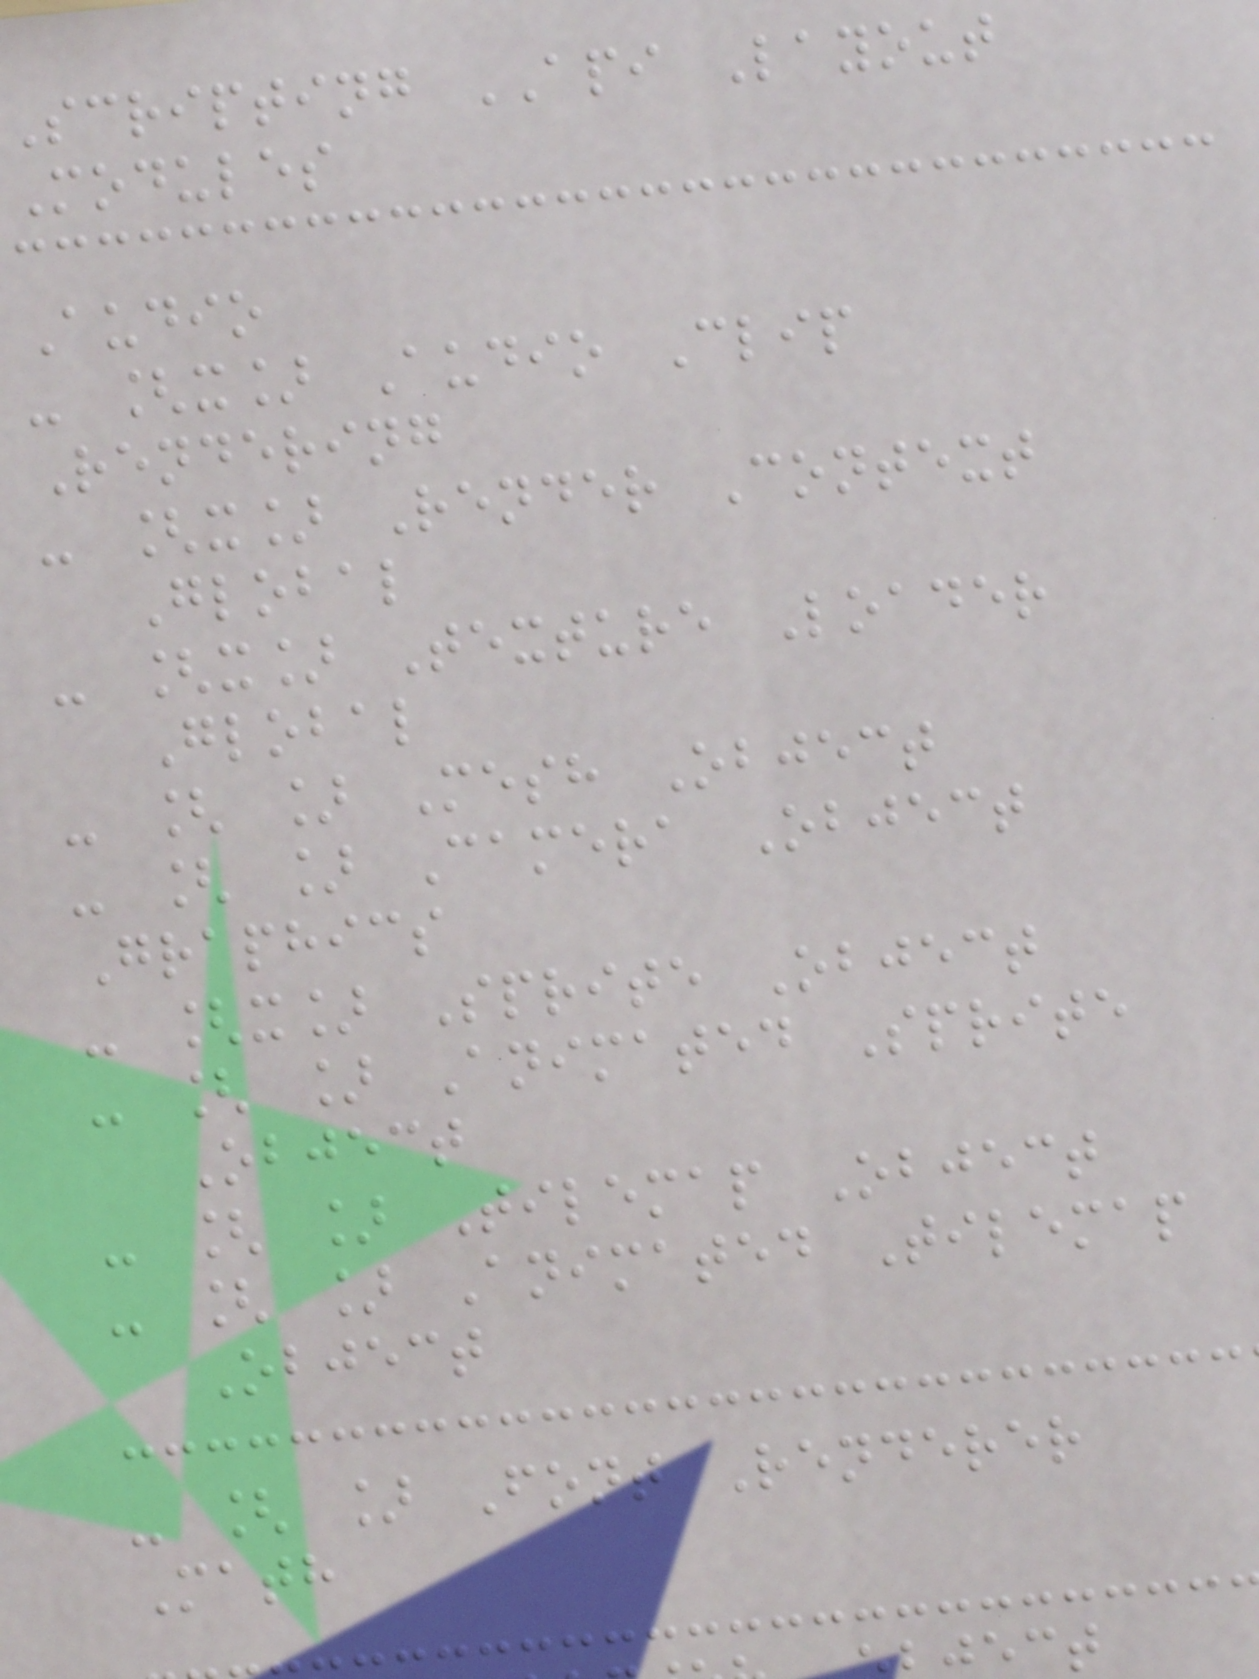Scripting API Layout
Modules
Audio
- [x] Audio Clip
Rendering
- [x] Render Context
Global
- [x] Texture Loader
Global
- [ ] Mesh Object
- [ ] Camera Object
Graphics
- [x] Sprite Object
- [ ] Animated Sprite
Object
- [ ] Tilemap Object
- [ ] Animated Tilemap
Object
- [ ] Font Renderer
Math
